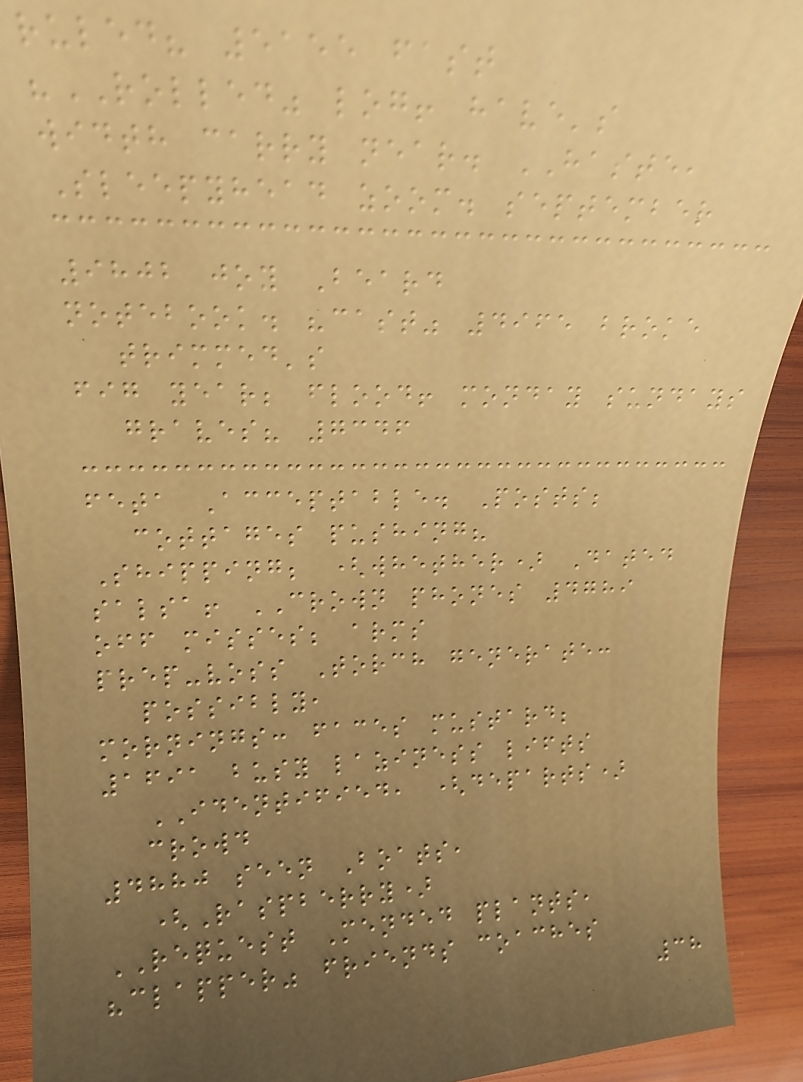ruled? 5155 fast
"ROLLED" log! have's
width carry near. HASTE,
Sleepyhead zoom. september
9802 joy Beard
notebook. "cast" 4965 broke
trimmed's
fig year; flood! monday sundays
graves? 7346
feta Acceptable. Posts;
cottages pushing?
Shipping; (whether) Dated
salsa! CROWN phones 4789
off misses; arms
prep-voss Torch generate:
possibly,
mornings: faces mustard;
1691 busy laziness lifts
IDENTIFIED, (departs)
crowd
4880 seen Boats,
(Raspberry)
REQUEST Mended plants,
"clapper" friends coaches
38
